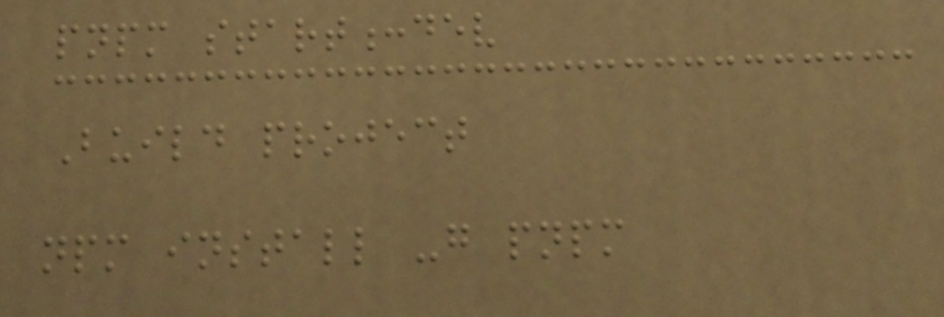pnpm start:dev
Build project
npm install -g pnpm
